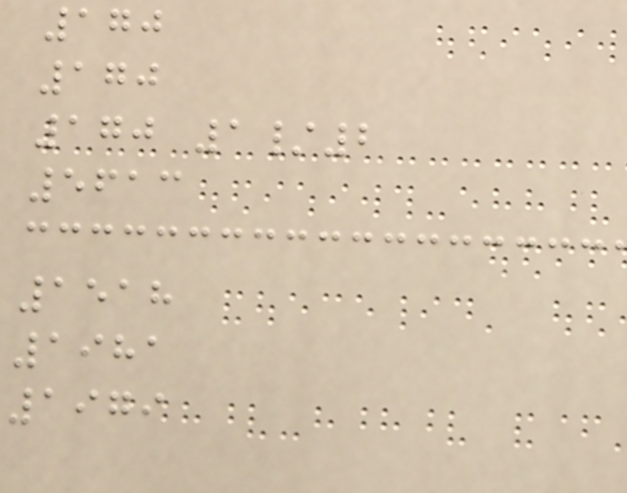170
170
170 1/2
5613
1518
1981
1979
